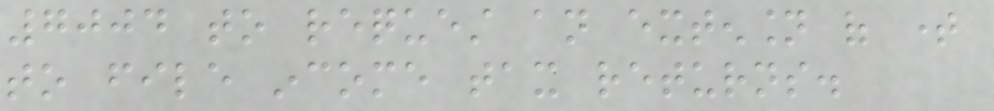7004 to request an extension of time
to file income tax returns.
